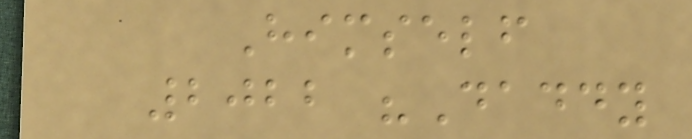Himself
2022 "Daddy
